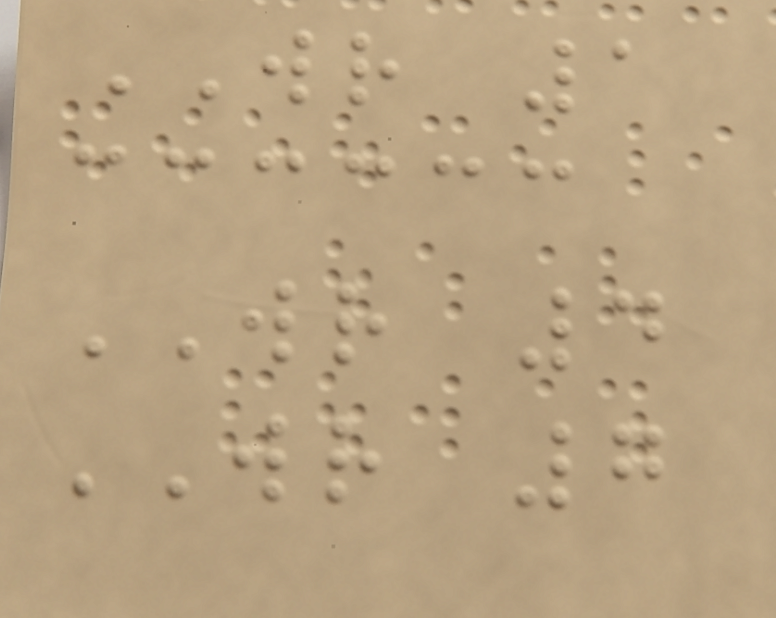WR 1
WR 4
WR 7
